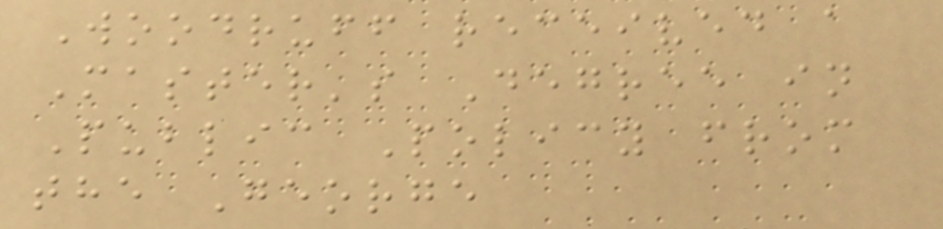Woodruff received a
Master's Degree in
Public Policy from
the George
